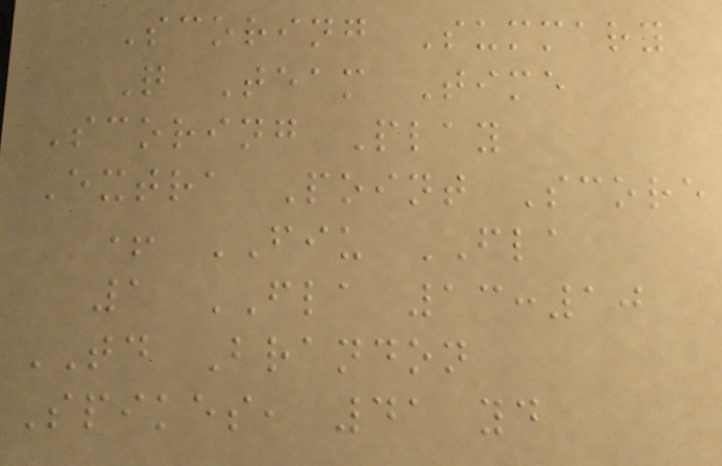Scoring Summary
Q Team Time
Scoring Play
Extra Point Score
+ FIU FLA
1 FLA 13:10
TD Brandon
Spikes, 41 yd
